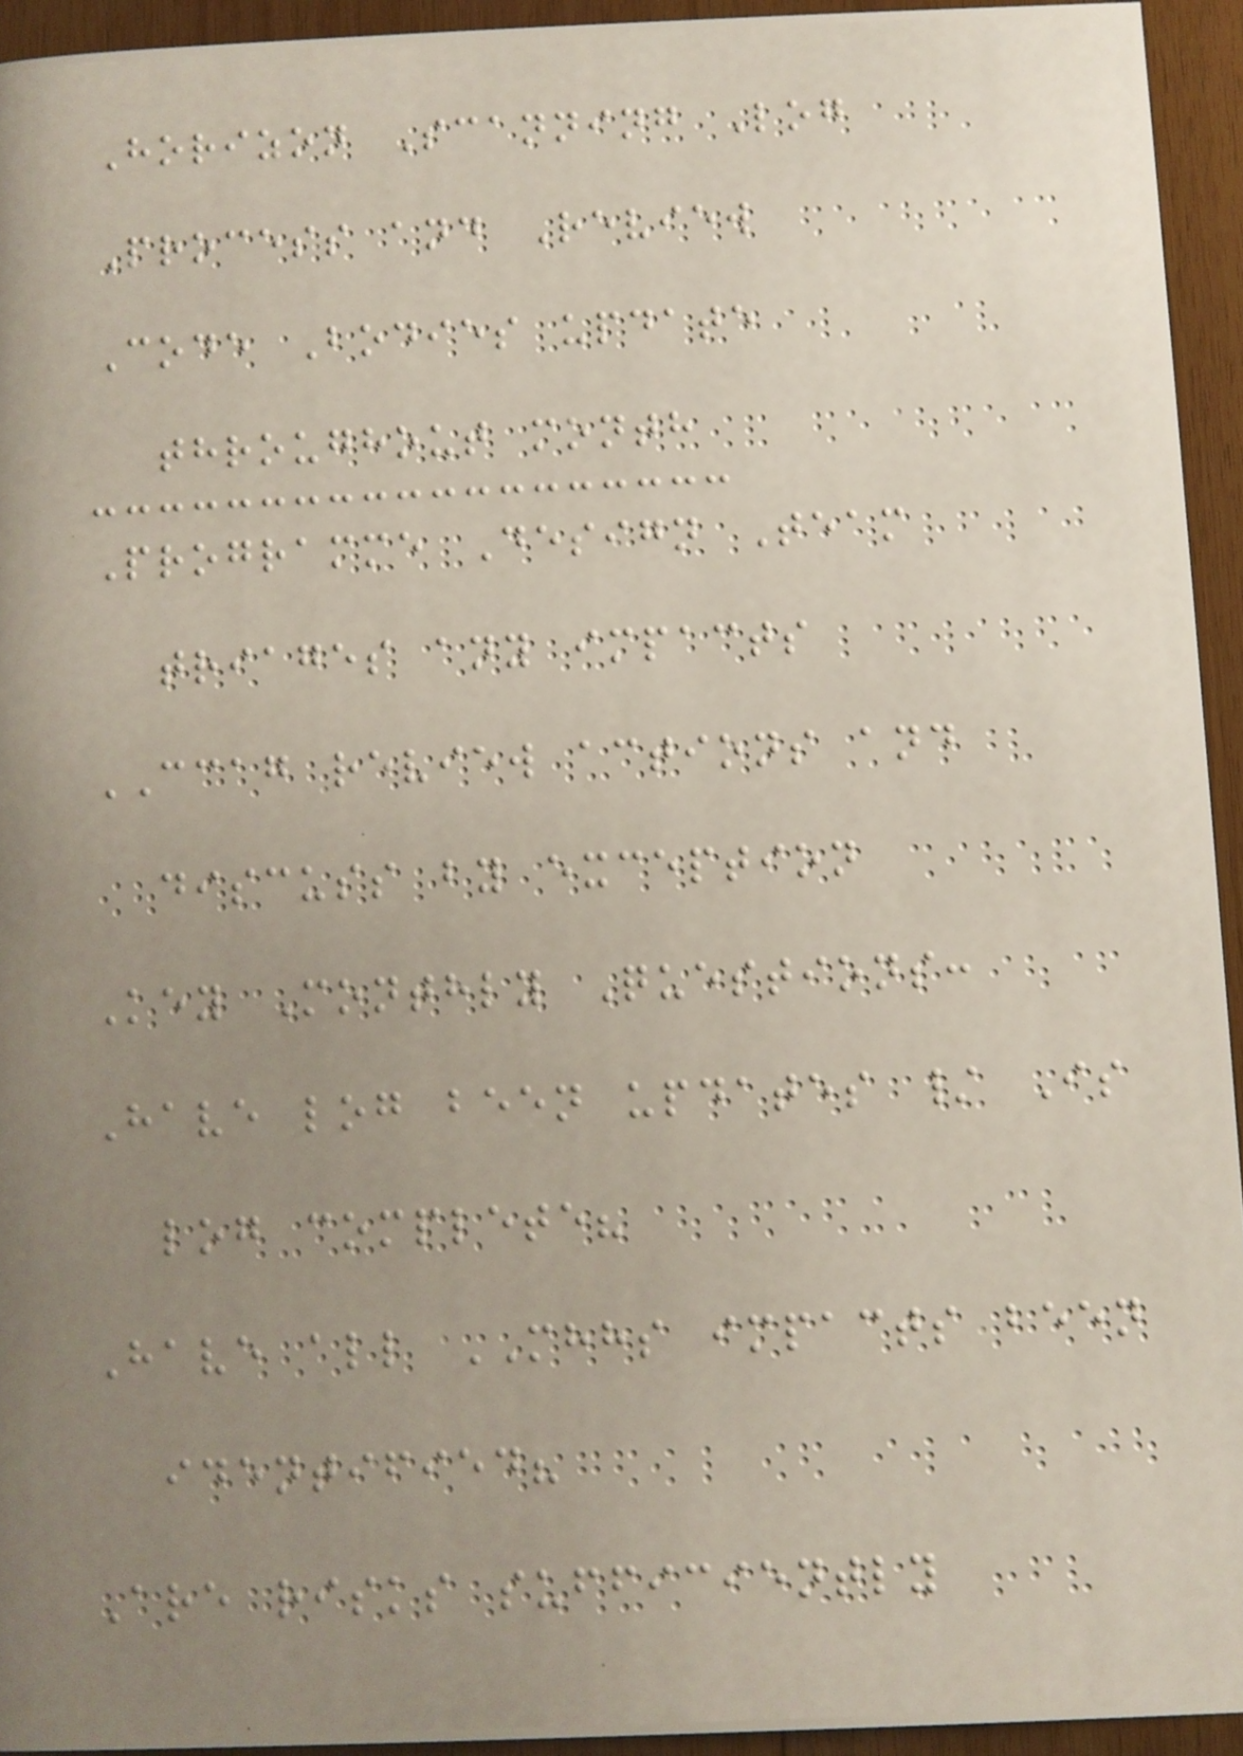Horizon Scanning Log
Process and Review
Code Bodies update
throughout month
Programme Design Team
triages any impacts
CCAG review actions and
discuss by exception
Key Monthly Questions:
Have log been updates / Is
log complete?
Have all MHHS impacts been
identified?
Are risks sufficiently
